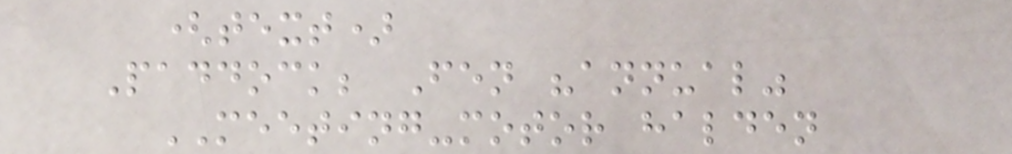(text)
Paddock; Fen "annual"
MEETING-motor halden
